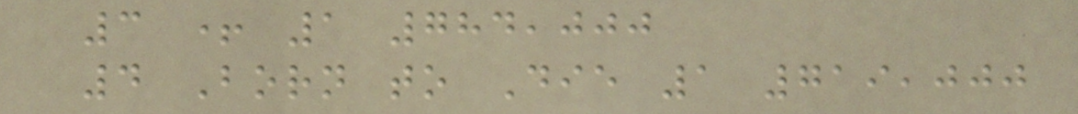3 + 1 784,000
4 Born to Die 1 719,000
